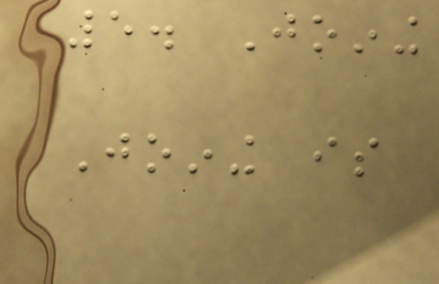5. Joining
Joining is
